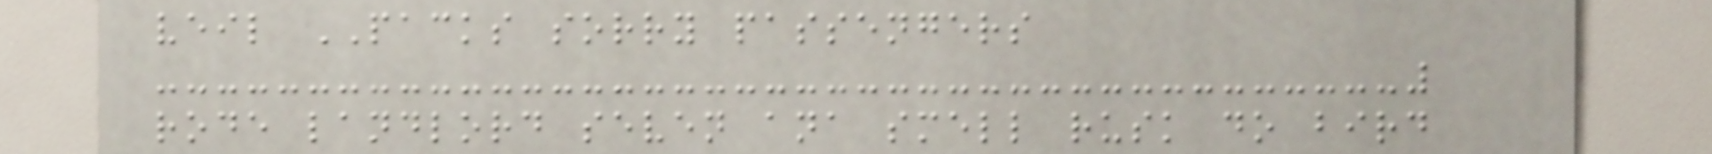veil PACKS sorry passengers
rode landlord seven ana smell rusk do bird
